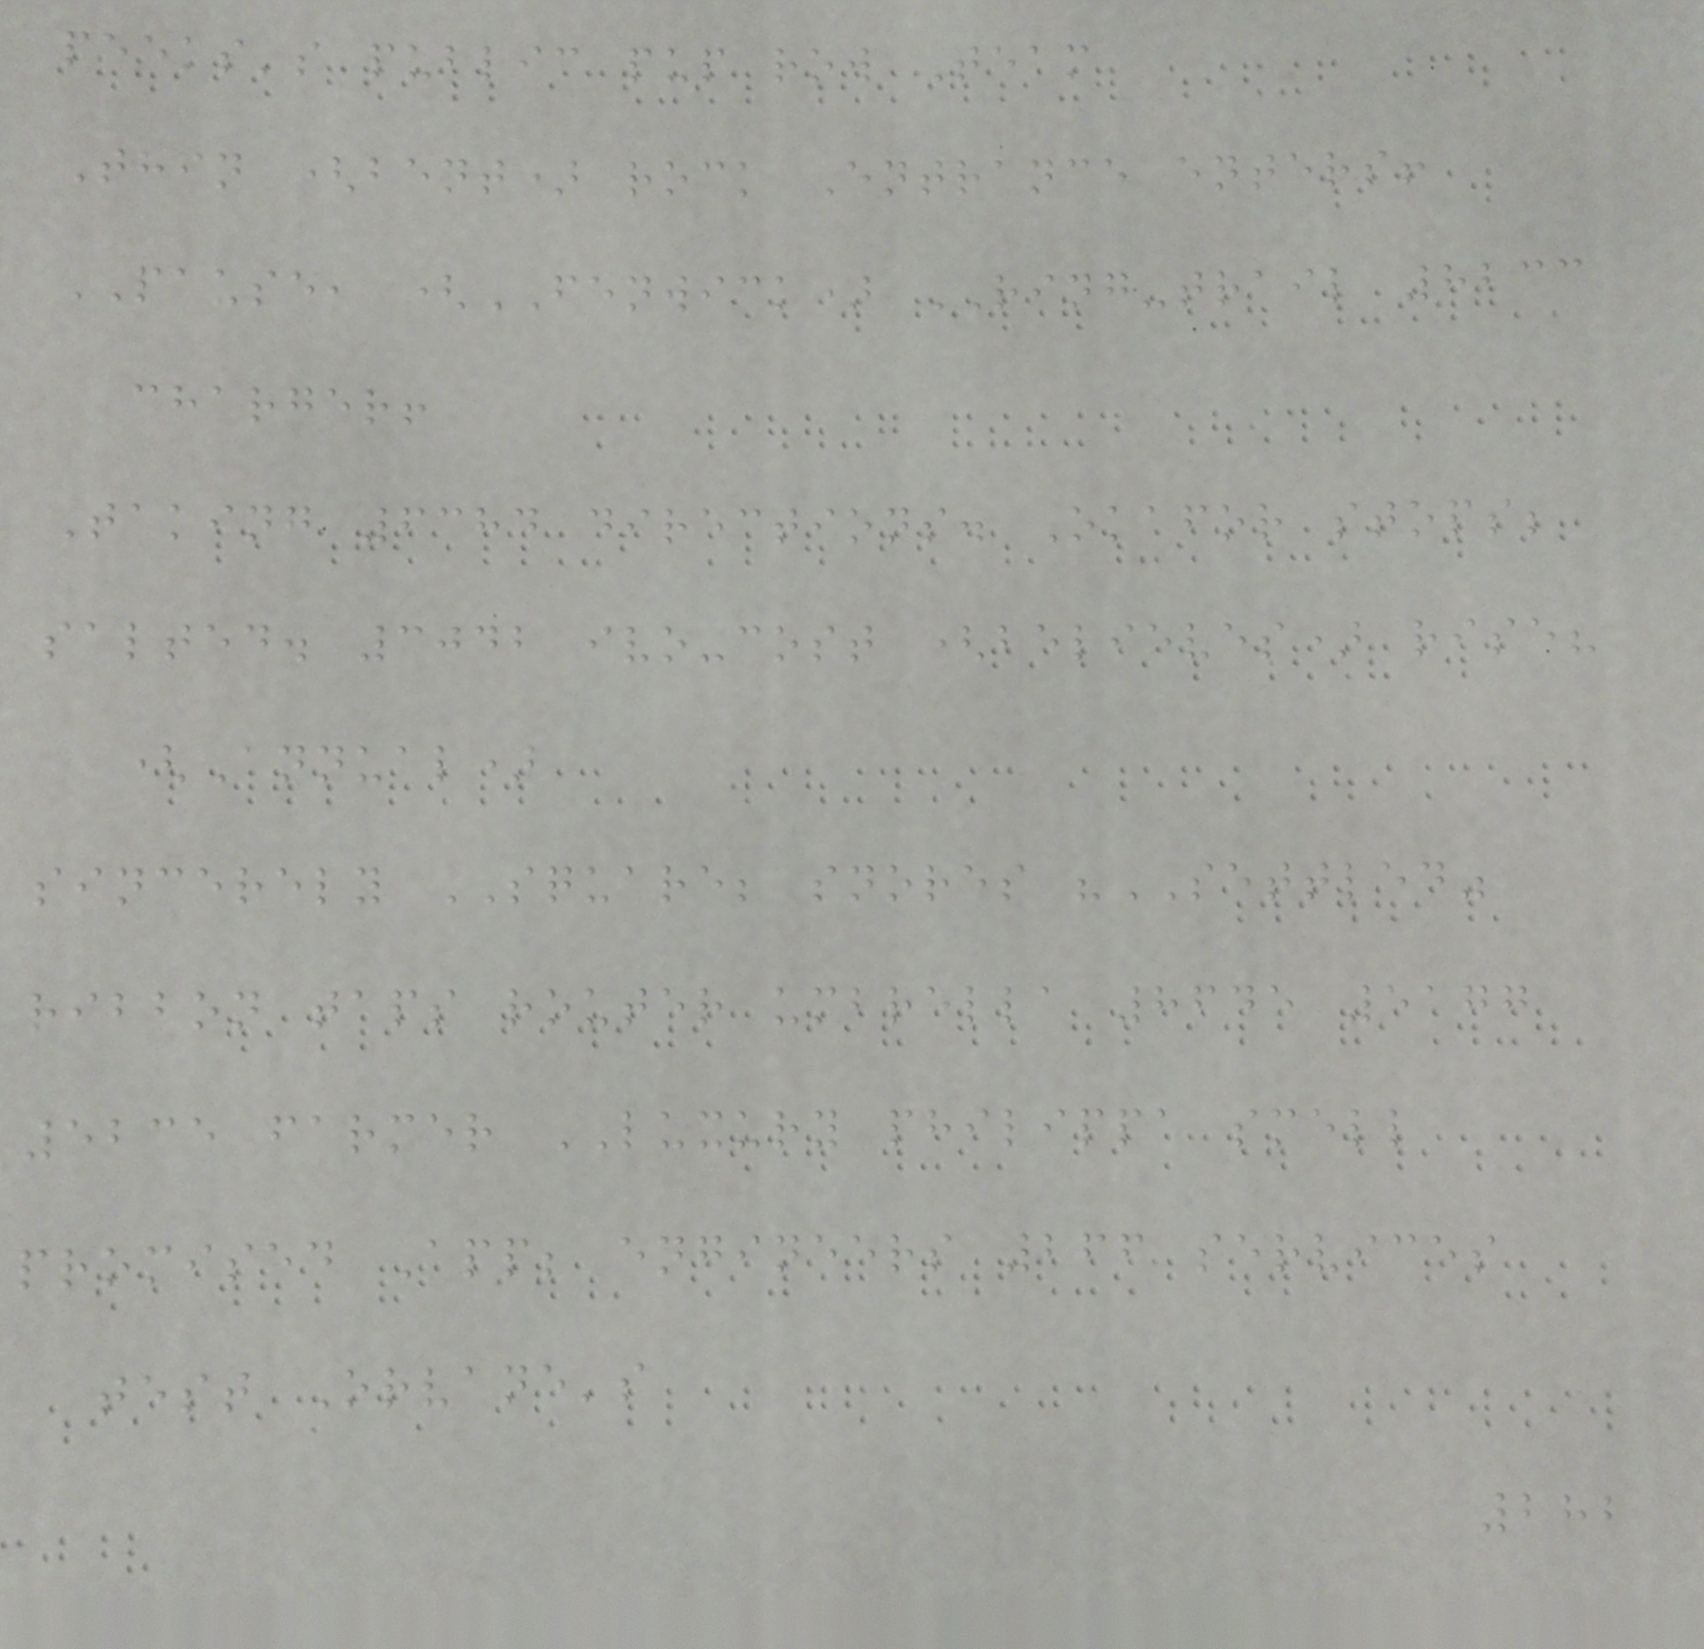peeks's public pup row Team
Thin (bent) rock Entrance enters!
PAUSE, (FENWICK) RING-trail 8233
charger!
Taking 6384 directions. Okafor stops;
salted. 3042 ivo-cost (believes) rise?
(Annual)
sincerely SQUARE; snores "SETTLED"
ribbon taps router umbrella 8645 5177
5235 farmer LUXURY philippa smell
promised App; engineers 266 services
test Orvane's
282
